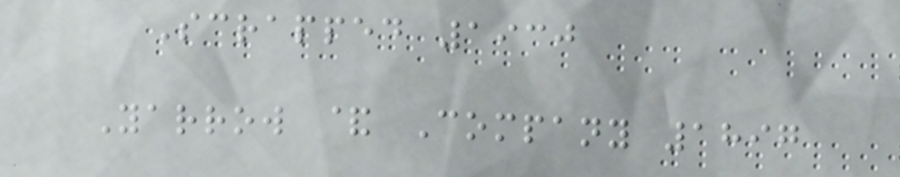Scrapped 1930
Yarrow & Company 1897
